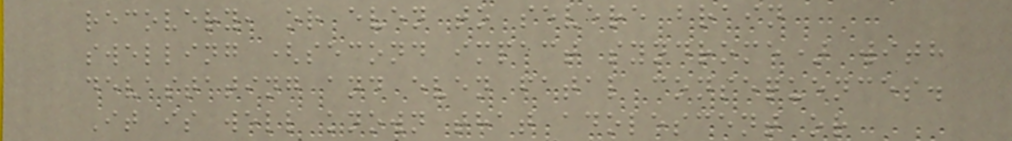recovery, or even to severe brain
swelling (second impact syndrome) with
devastating and even fatal consequences.
It is well known that adolescent or
